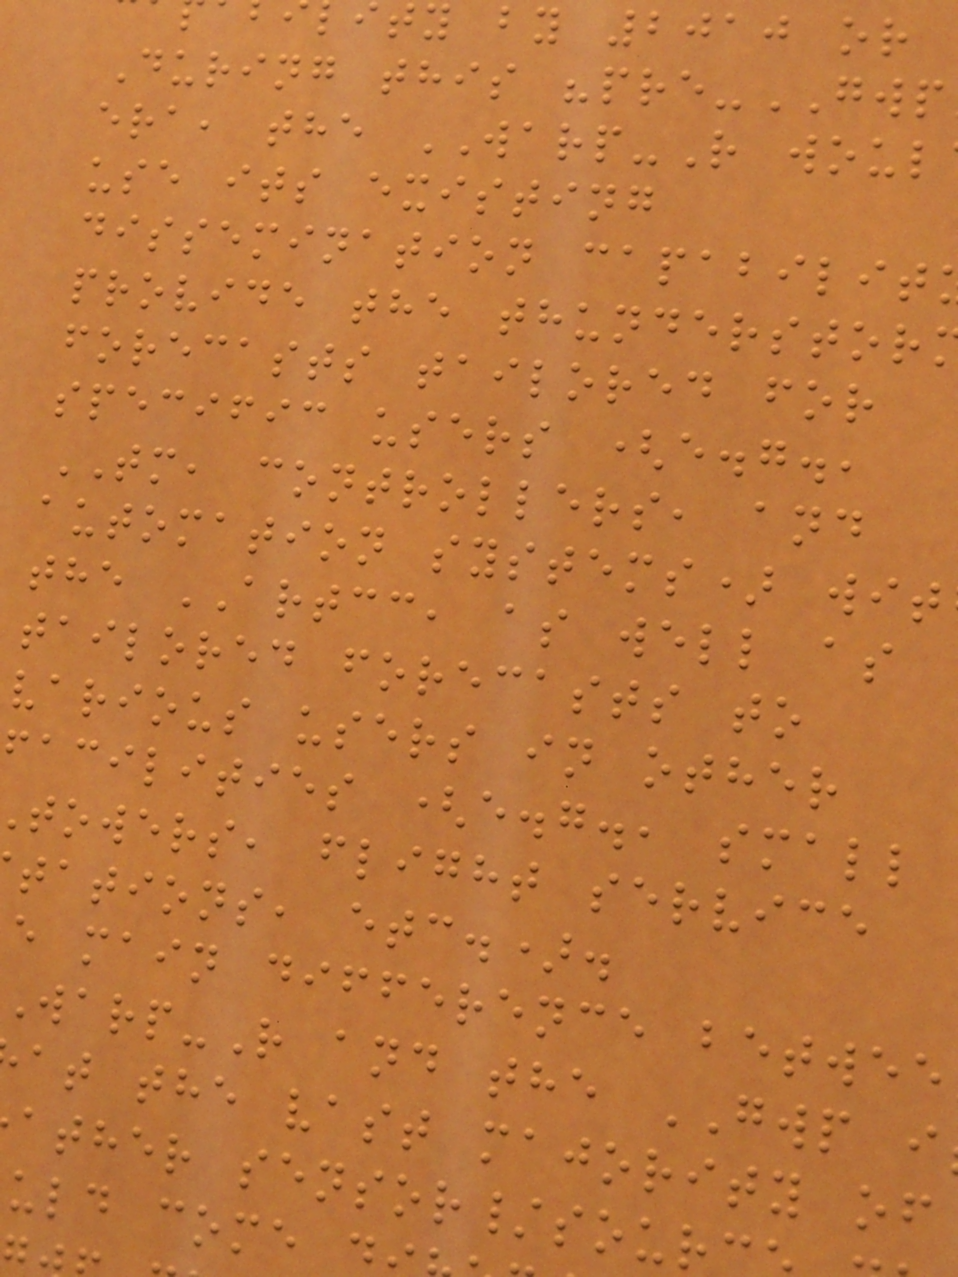ty by 2010 or
During this "pre-GWP
era, the WARP-R woul
use its existing
dissemination capabilit
provide the thunderstor
forecasts tailored for
specific users (e.g.,
TM, controllers, and
automation systems) wit
the ARTCC, as well as
tailored forecasts to
various users in other
facilities (e.g., small
towers, flight service
tations, etc.).
e main difference betwee
-R and the GWP i
at the vast majority of
ather sensor/sour
uld come
